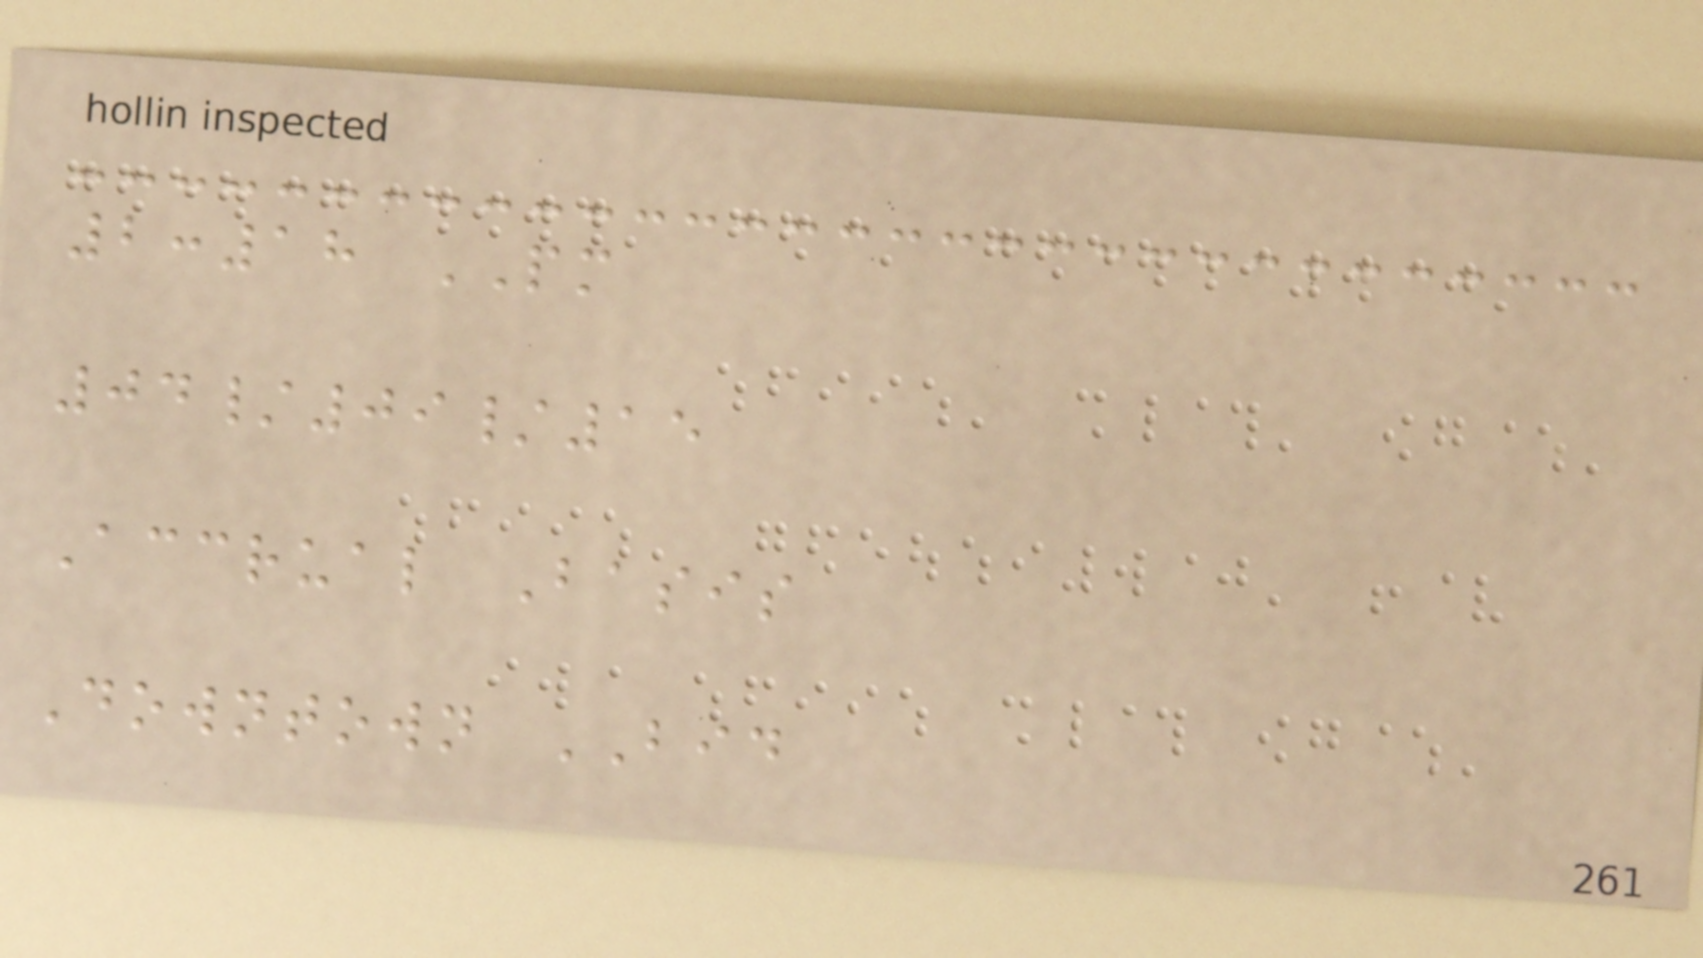2:18 PM
04/09/15
Accrual Basis
Downtown BID
